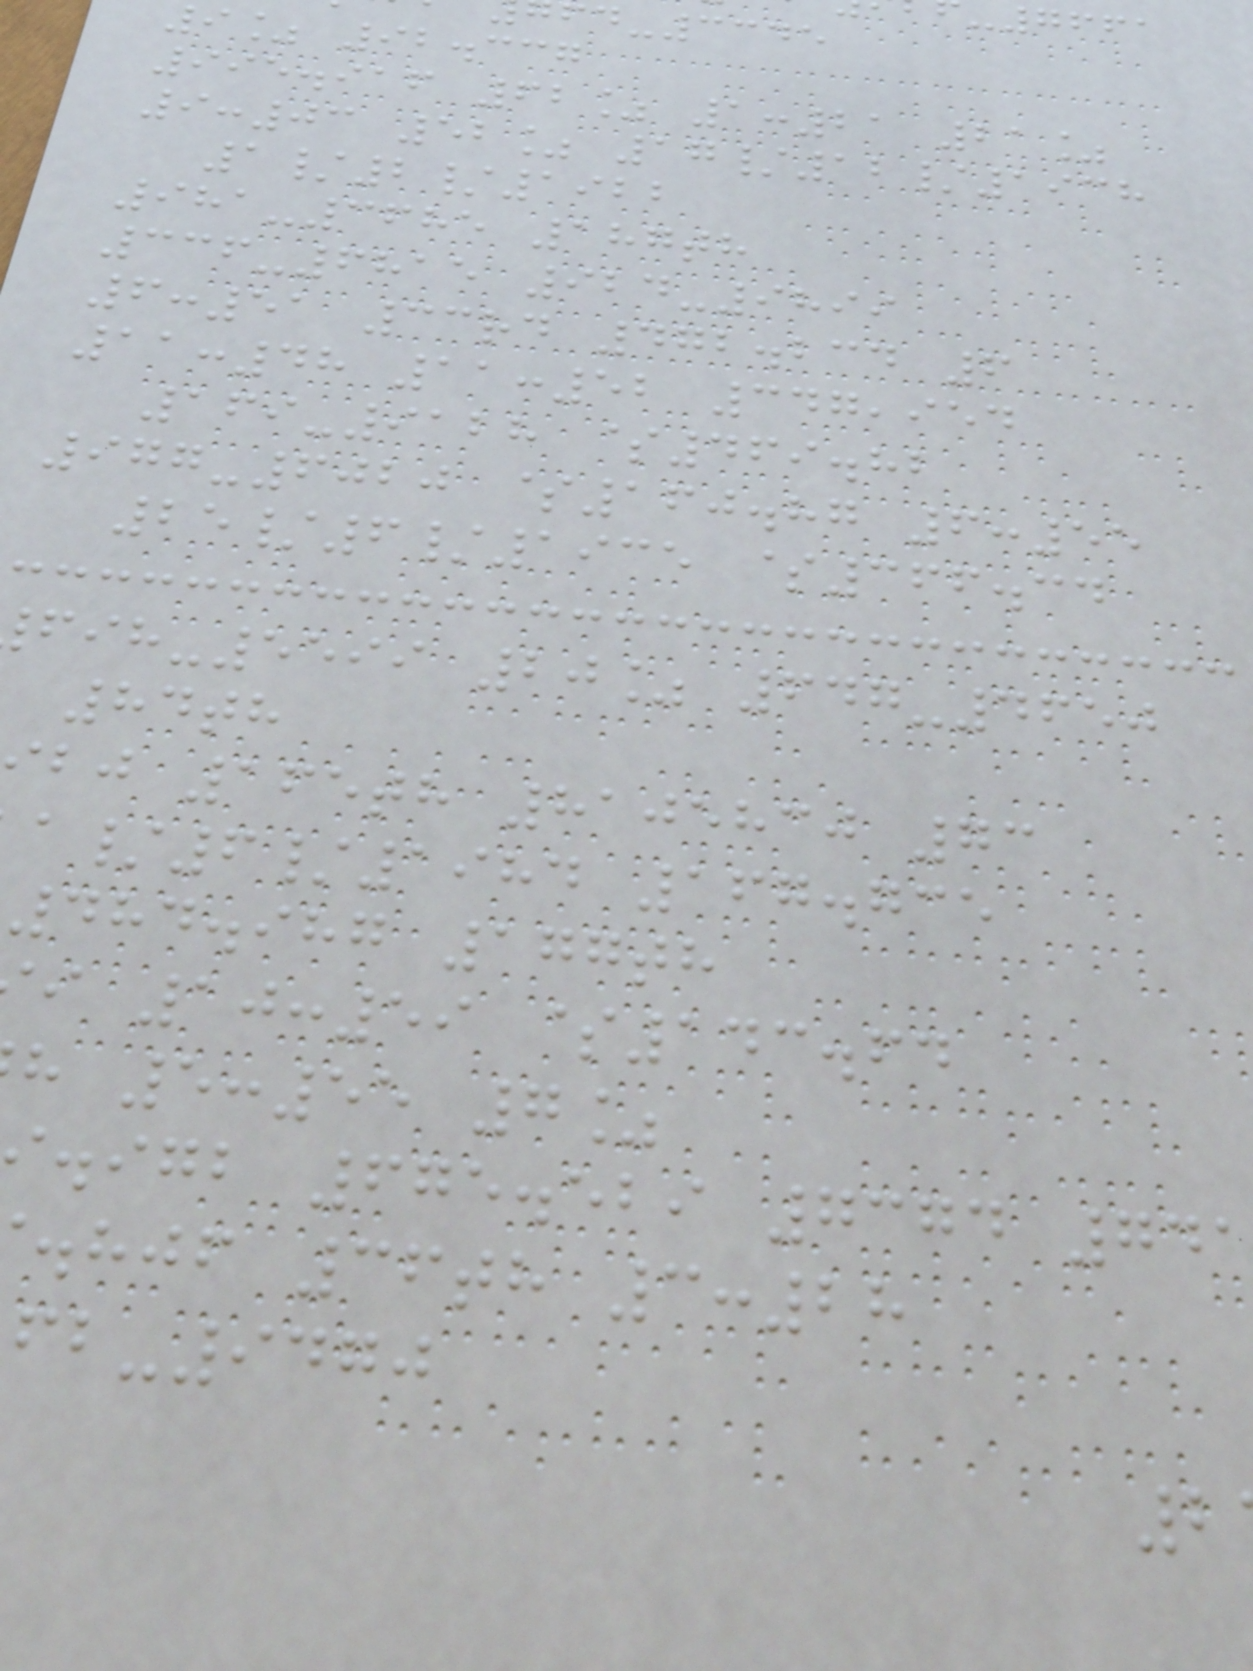-3345
9% 92.337
995.916 62% 1:21 21%
9:03 52% 17/12/1938
1/2/1922
981-3685 187th
336-6815 924-9899
6:51 33rd 472.234 6
11:48 11:52 347,954
169-9128 $469.82
977-6020 $160.87 6:55
25/6/1935 $366.34
-5599 20% 647-4650
84th
bj 165th 8105830 73
/6/1984 167.735
484.987 177th
i 10:59 $143.64
h 5:55 7%
.igb 675.529 7374 74
.hjf 36th 3:28
-9470
